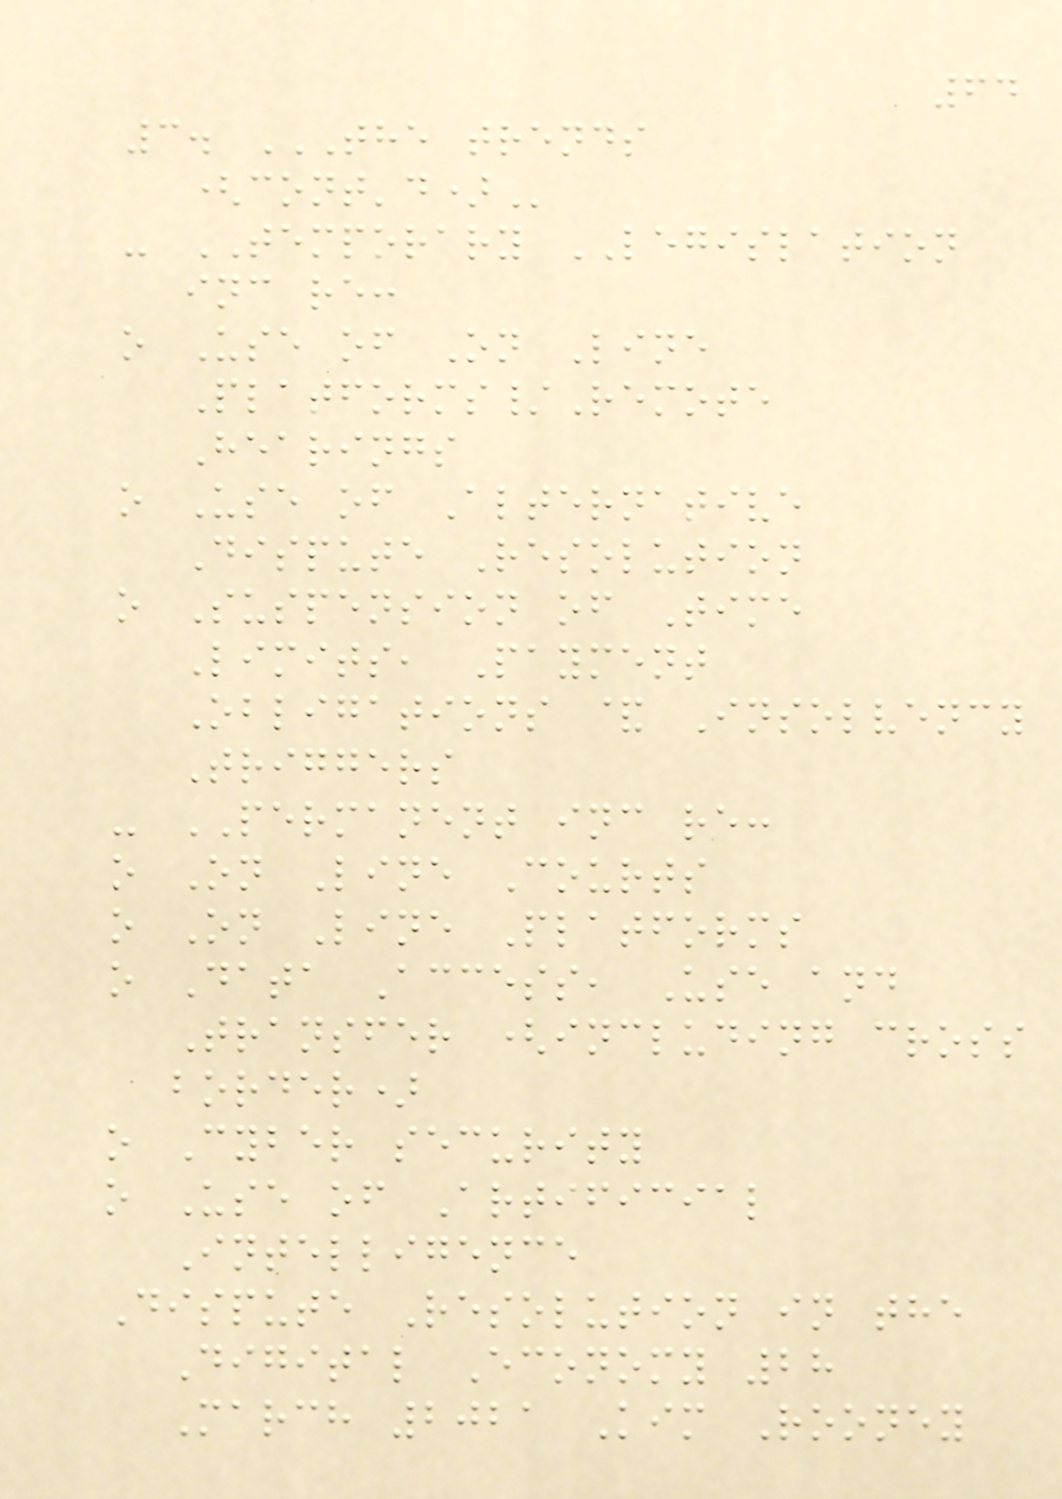64
3. THE TRENDS
(CONT'D)
- TEMPORARY LEGISLATION
inc re:
o Use of On Line
Platforms/Remote
Hearings
o Use of Alternative
Dispute Resolution
o Suspension of Time
Limits, Payment
Obligations & Insolvency
Triggers
- PERMANENT inc re:
o On Line Courts
o On Line Platforms
o Data Access, Use and
Transfer (including cross
border)
o Cyber security
o Use of Artificial
Intelligence
Dispute Resolution in the
Digital Economy 28
March 2021 Kim Rooney
